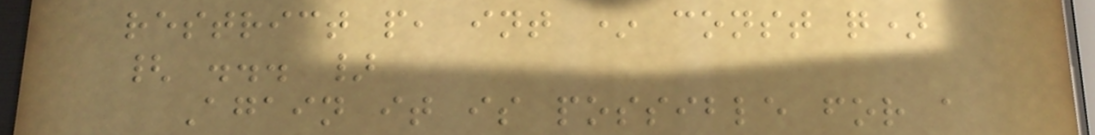restrict p, int * const q)
{ ... }
Again it is possible for a
